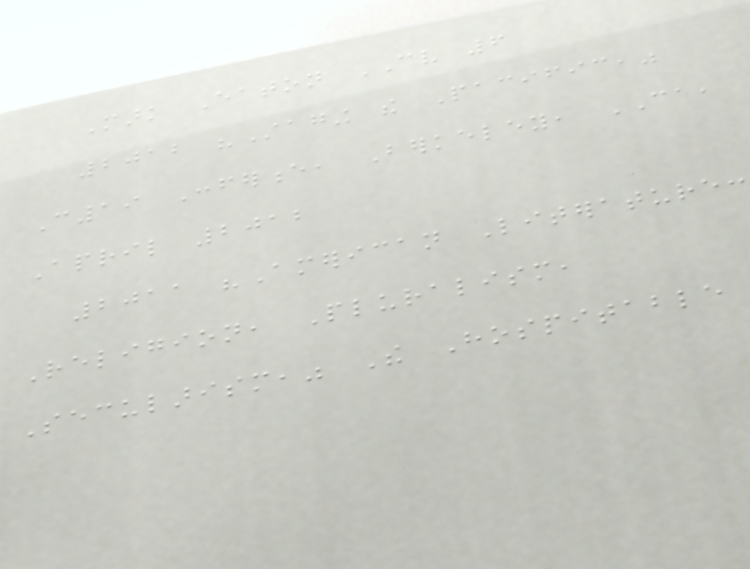Mark Eaton CV 6
2012 "Staging the Pacific,"
C19 Conference, Berkeley, CA,
April 2012
2011 "American Literature:
Religion, Pluralism,
Secularism," The Hospitable
